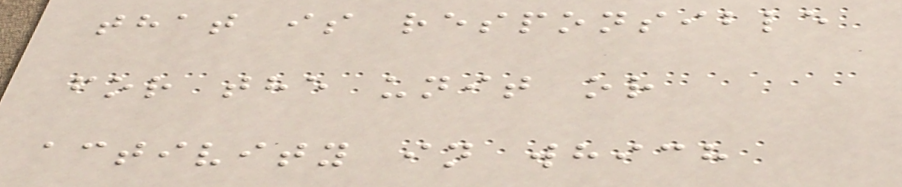that is responsible
for the unit or
activity in which
